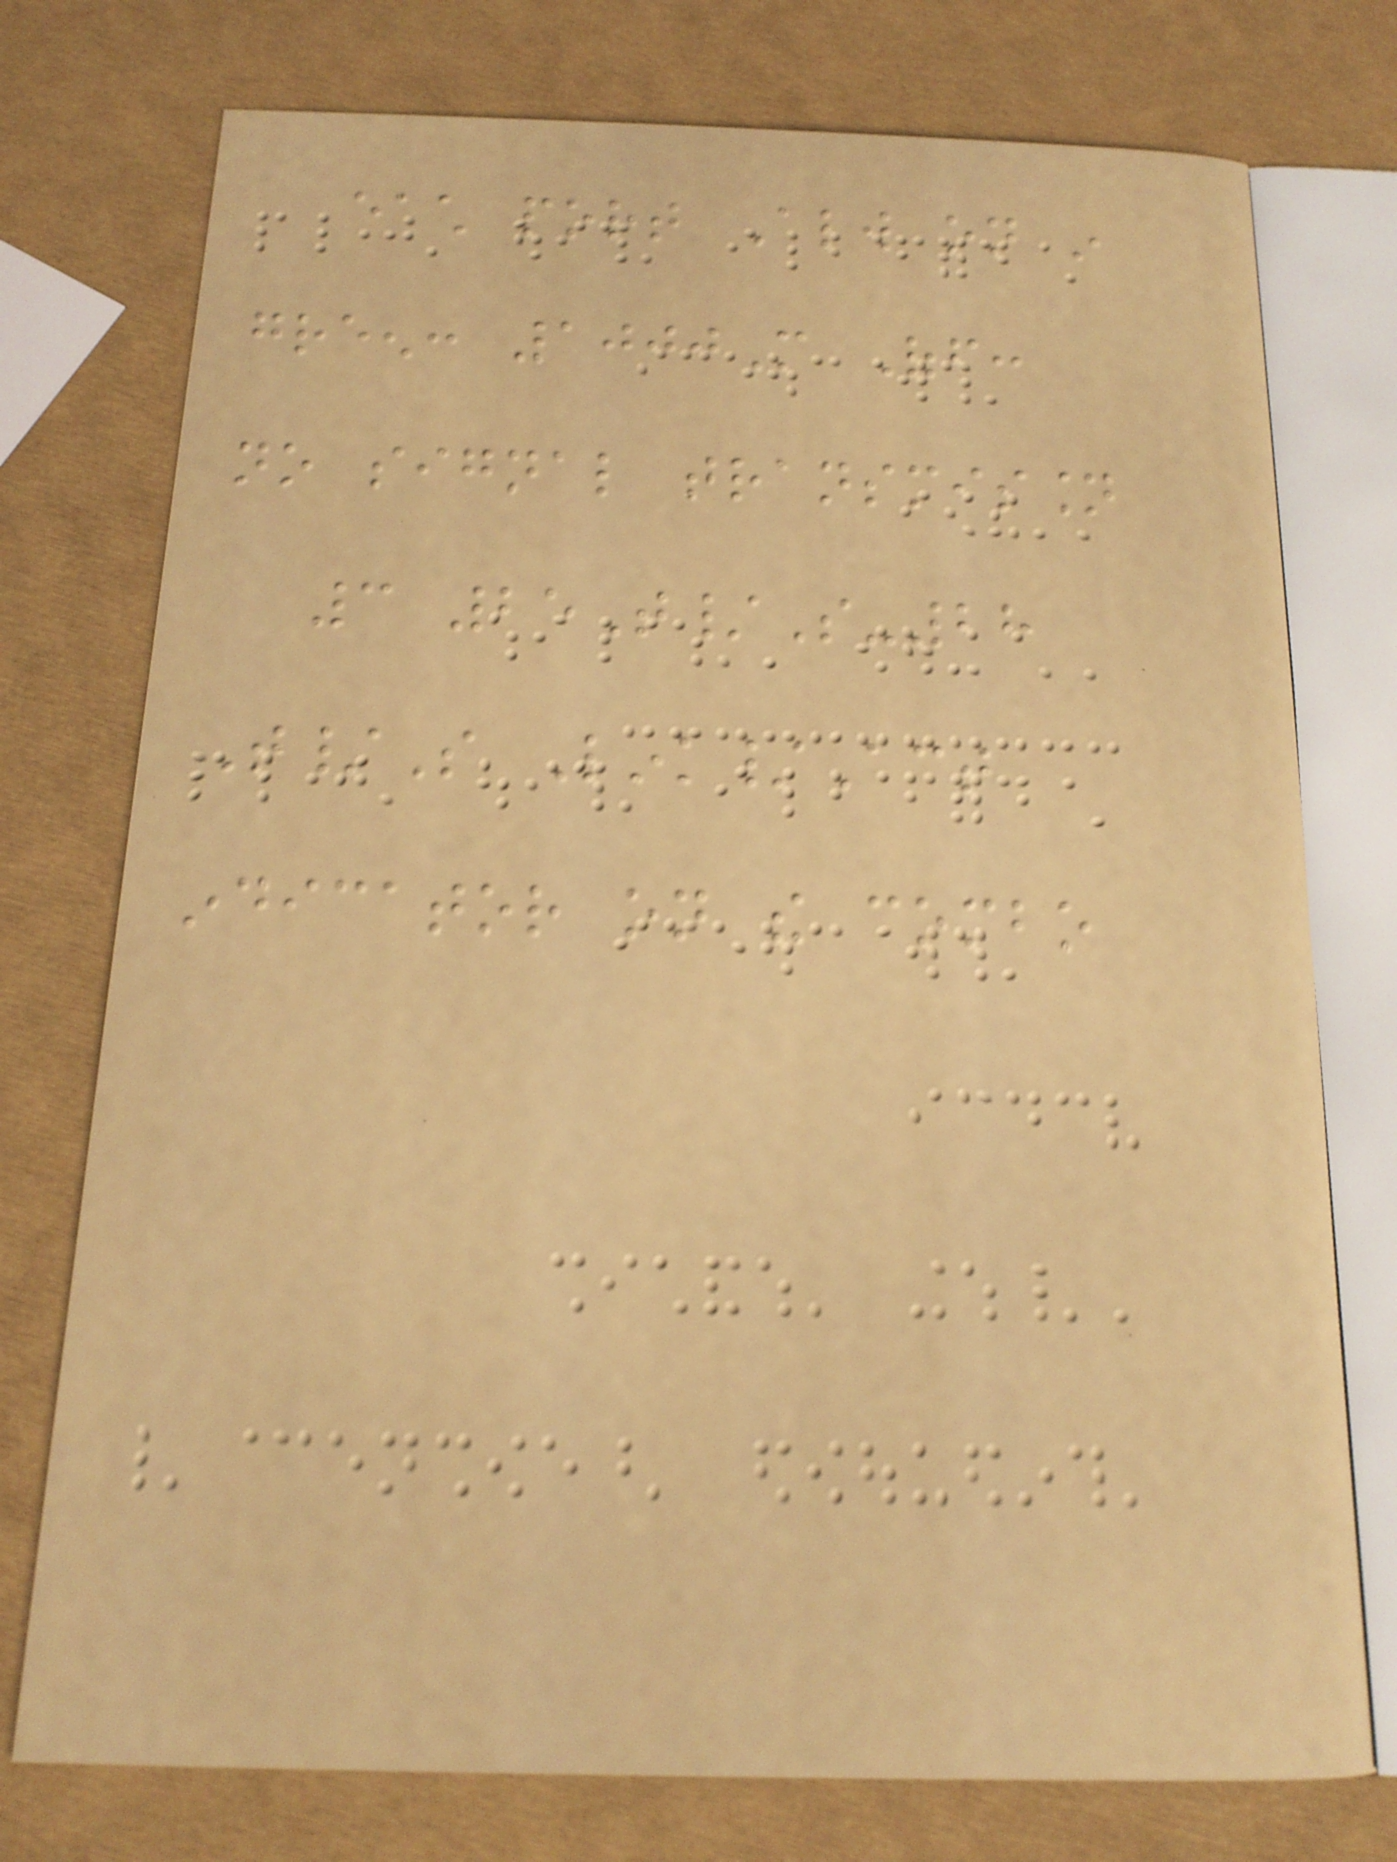each port Always on in
green: 1000M Off:
no signal transmission
3 25T/S-28
T/S Link/Act
indicator on the combo
